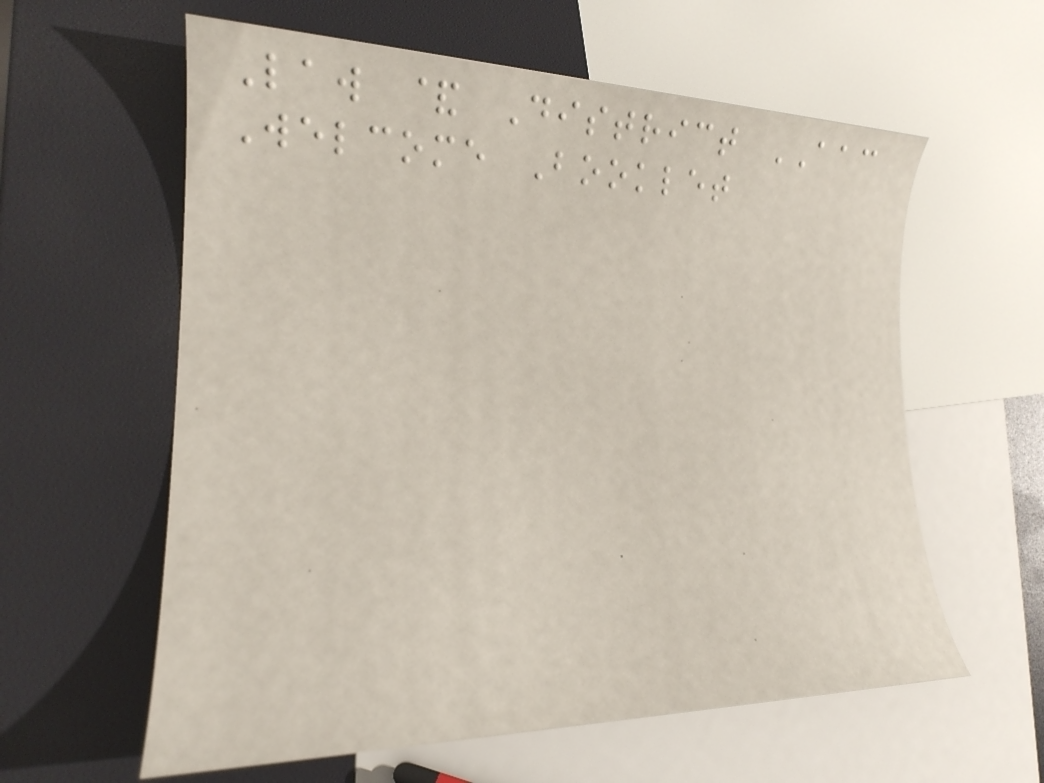Law & District AAC
Welcome Booklet
